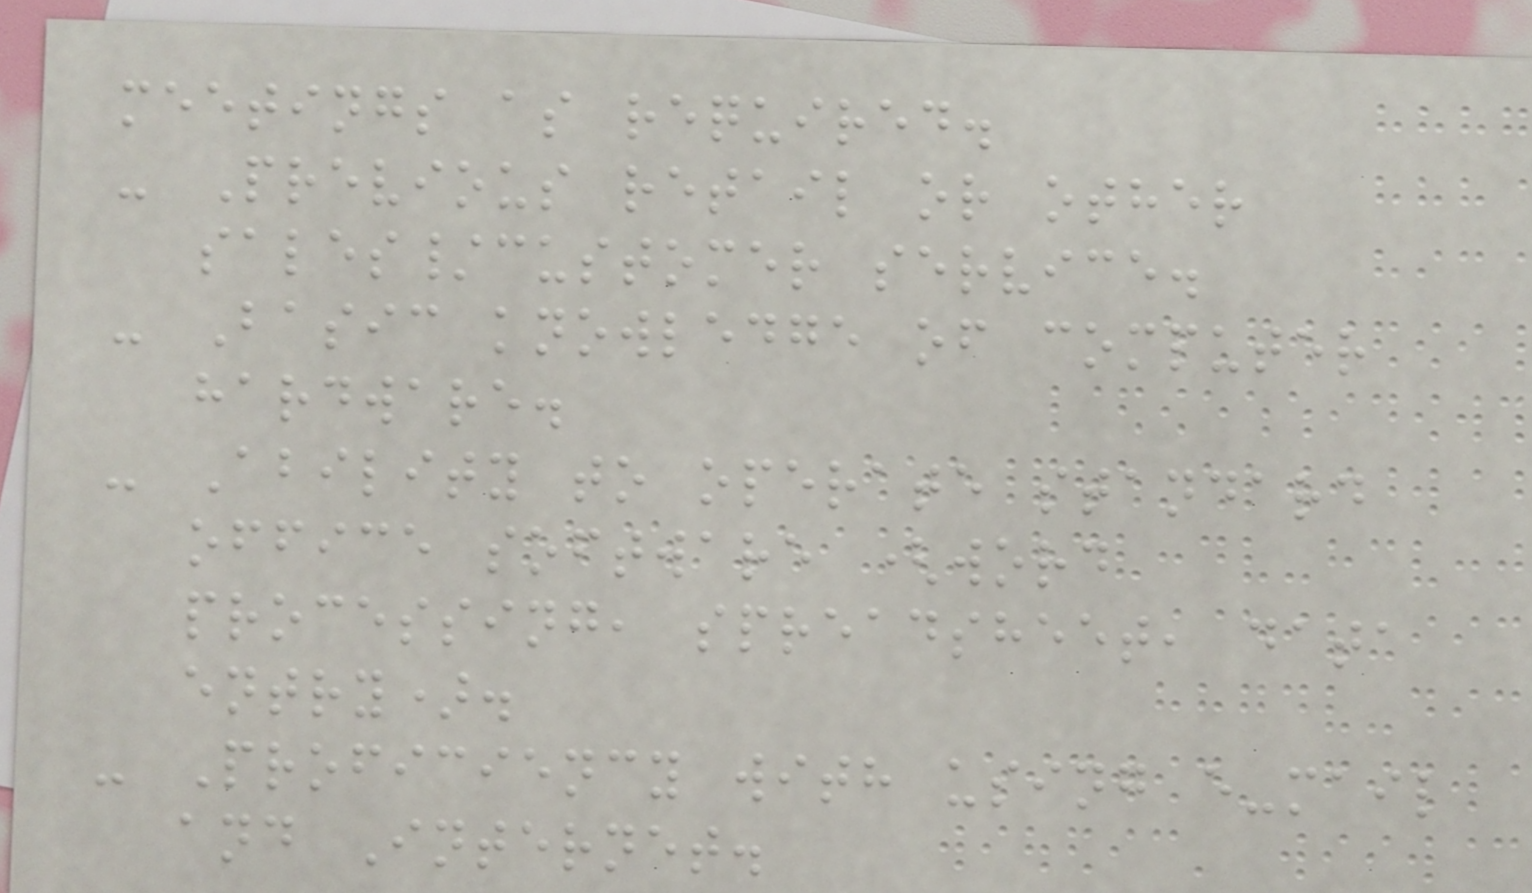meetings as required.
- Previous retail or other
sales/customer service.
- Basic knowledge of computer
hardware.
- Ability to operate standard
office software (word
processing, spreadsheet, data
entry).
- Proficiency with using e-mail
and Internet.
